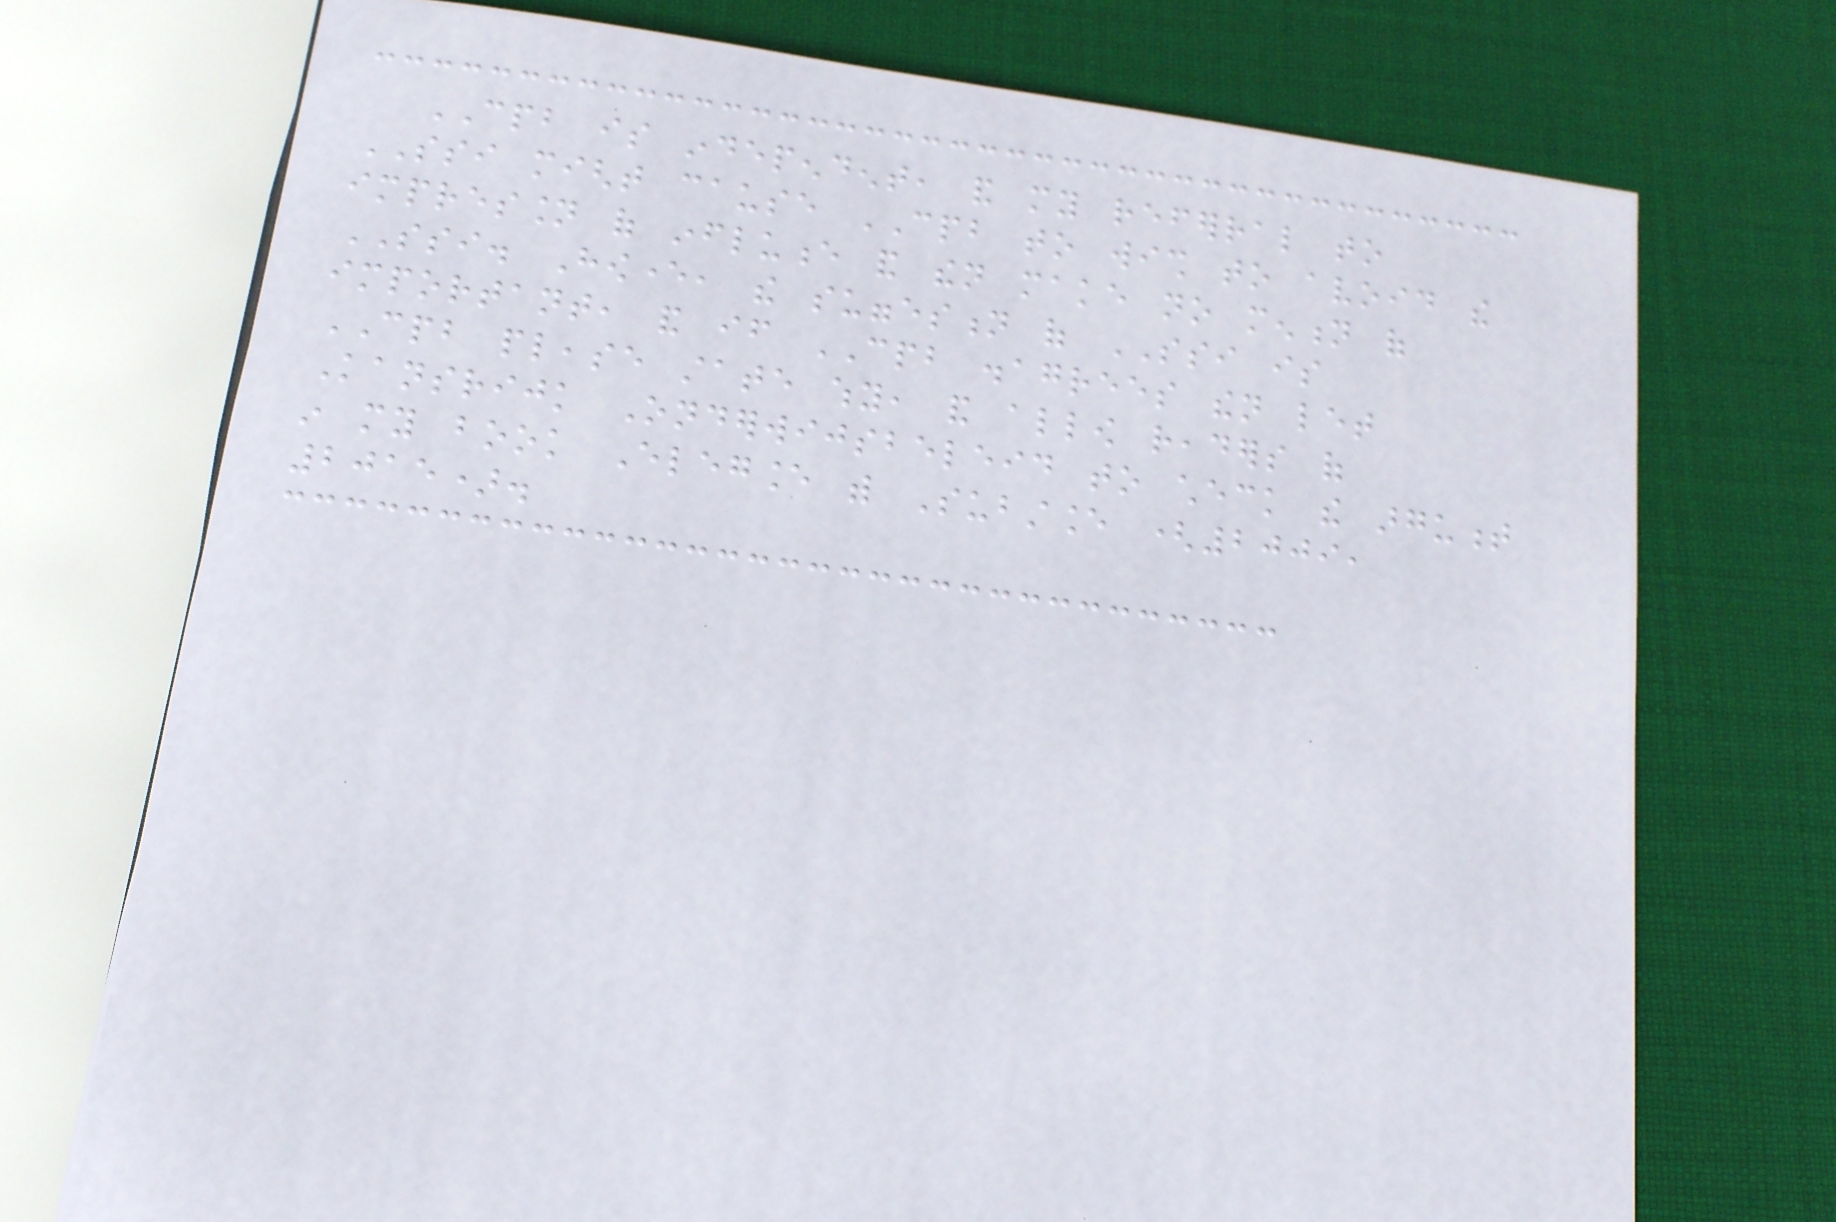CPB is independent, and my referral to
SSI might cause CPB to wish to avoid the
impression of influence and then make no mention of
SSI. However, the suggestion of SSI is
important, and if CPB disagrees then let
CPB please state why, and allow readers of
Kansrijk Onderwijsbeleid to check the argument
in my book Elegance with Substance (2009,
2015).
